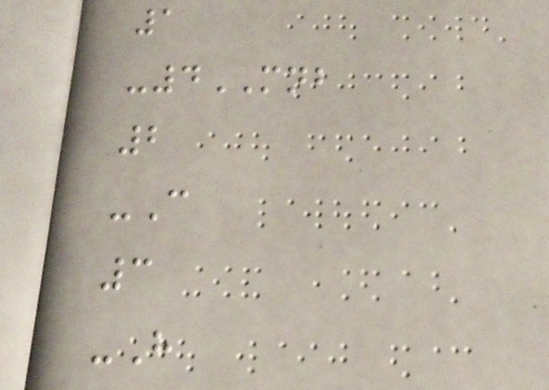1
-4MNB
2
-C
3
-H
